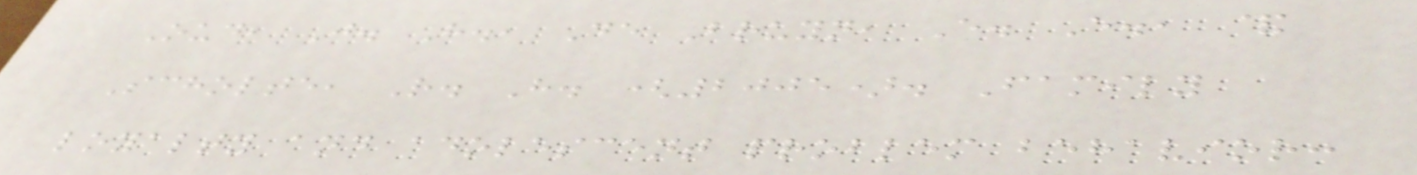Oud, J. H., De Bruyn, E. E., &
Scholte, R. H. (2005). Family
loyalty and adolescent problem behavior:
